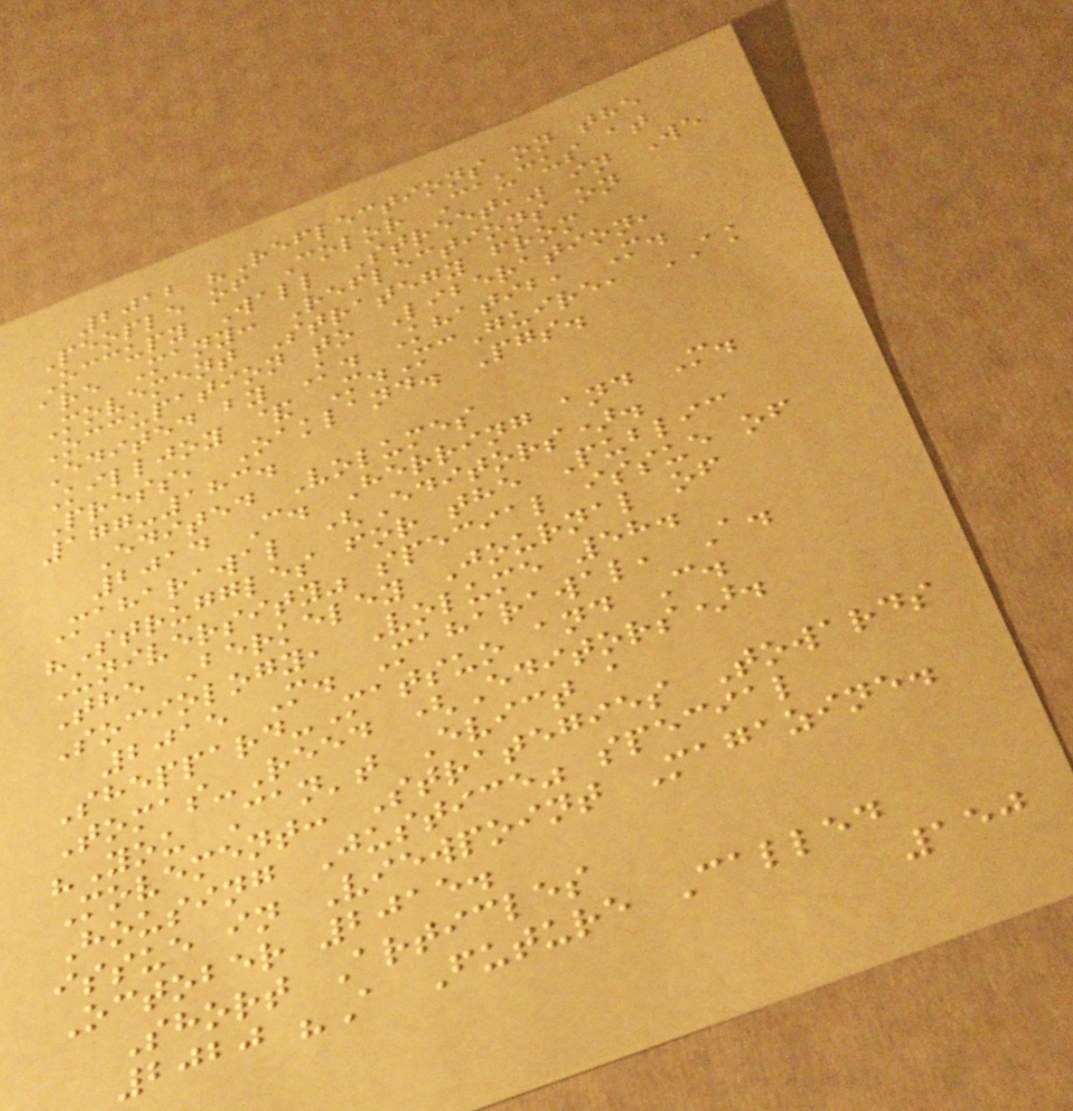2012 "Reflections on the
People of Color Caucus at
Occupy Wall Street," in We
are Many: Reflections on
Movement Strategy from
Occupation to Liberation,
Edited by K. Khatib, M.
Killjoy & M.McGuire, AK
Press, Oakland. Pgs.
177-183.
Edited Volumes
2014 C. Herring and M.
Maharawal (Editors).
"Struggles for the Public
University" special issue of
The Berkeley Journal of
Sociology, Volume 58.
2015 M. Maharawal, A.
Sheppard-Matsuo and C.
Tomas-Reed (Editors).
"You Can't Evict a
Movement: Strategies Towards
Housing Justice" special
issue in Viewpoint Magazine.
October 2015.
Short Articles
2020 "A Future Called
150
